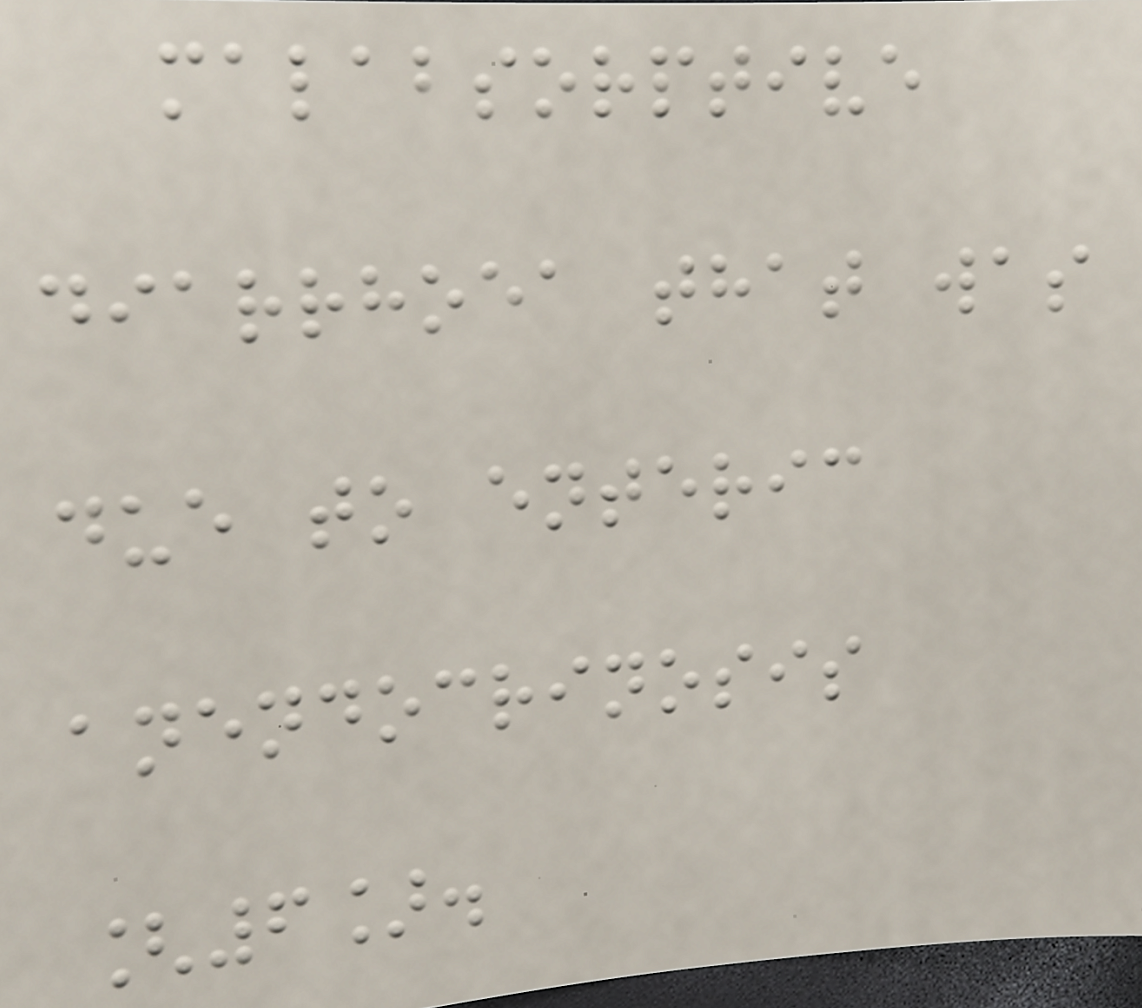malabsorptive
diarrhoea that was
due to enteric
anendocrinosis
[6].
